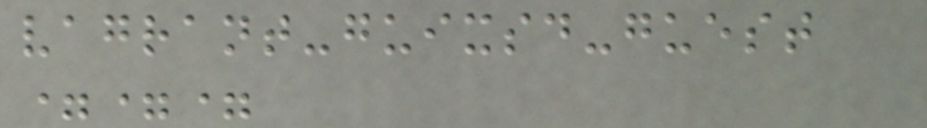vagrant-guixsd-guest
===
